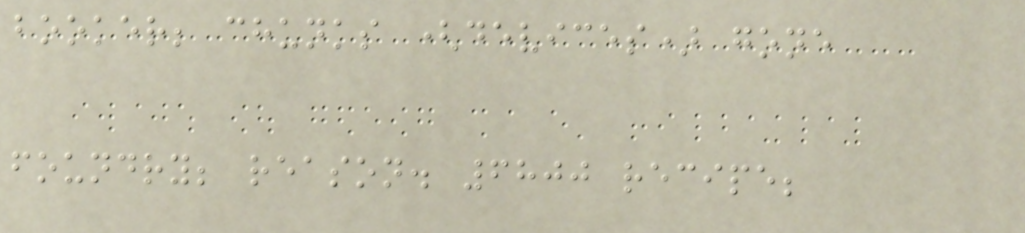booker; chunks (devices) gone
foundry; reason. 6800 recipe;
